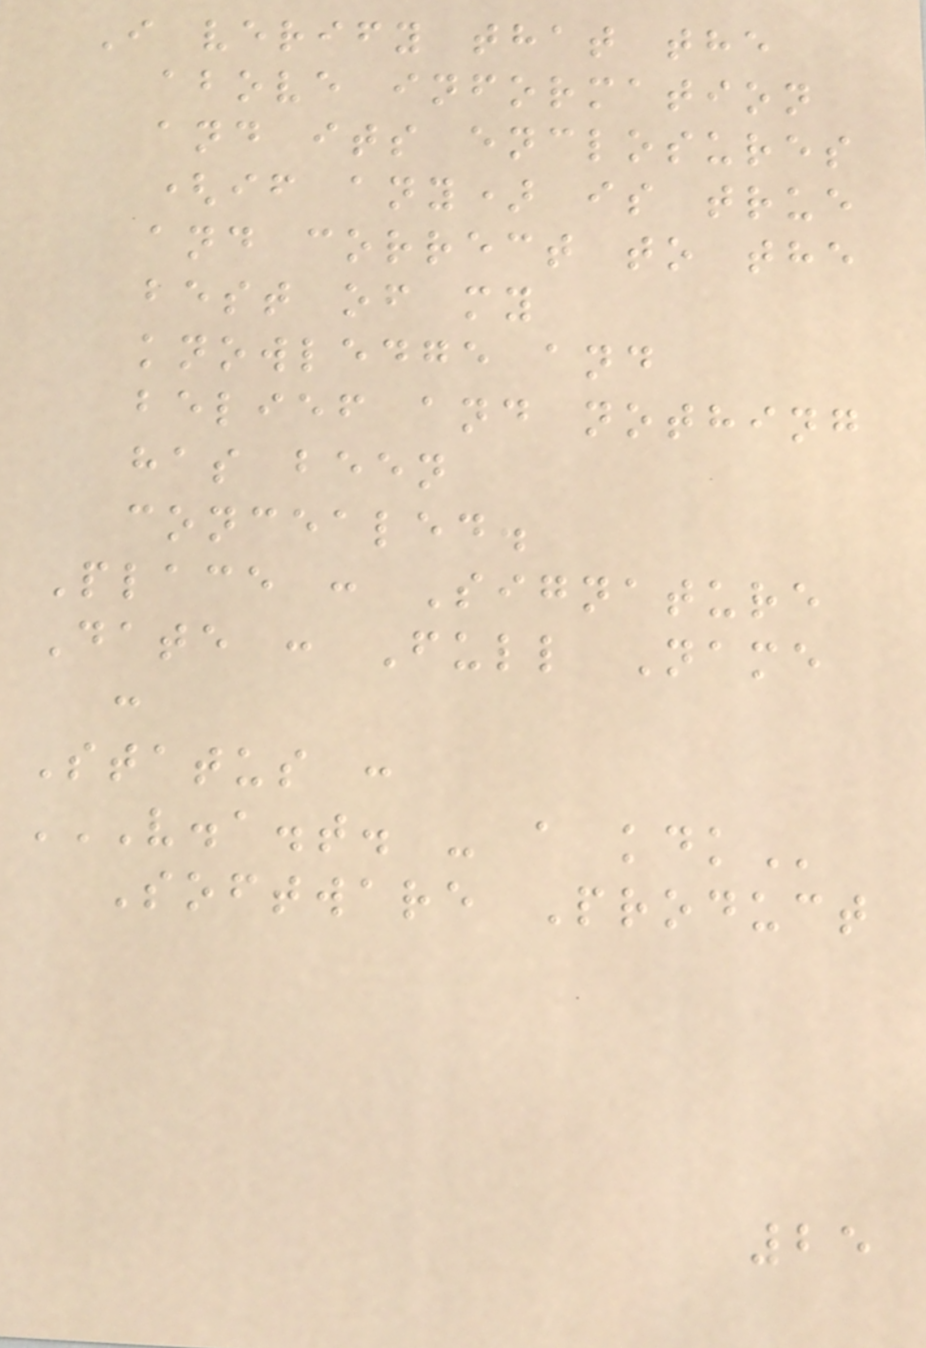I verify that the
above information
and its enclosures
(if any) is true
and correct to the
best of my
knowledge and
belief and nothing
has been
concealed.
Place : Signature
Date : Full Name
:
Status :
V.A.T. - A KDK
Software Product
25
